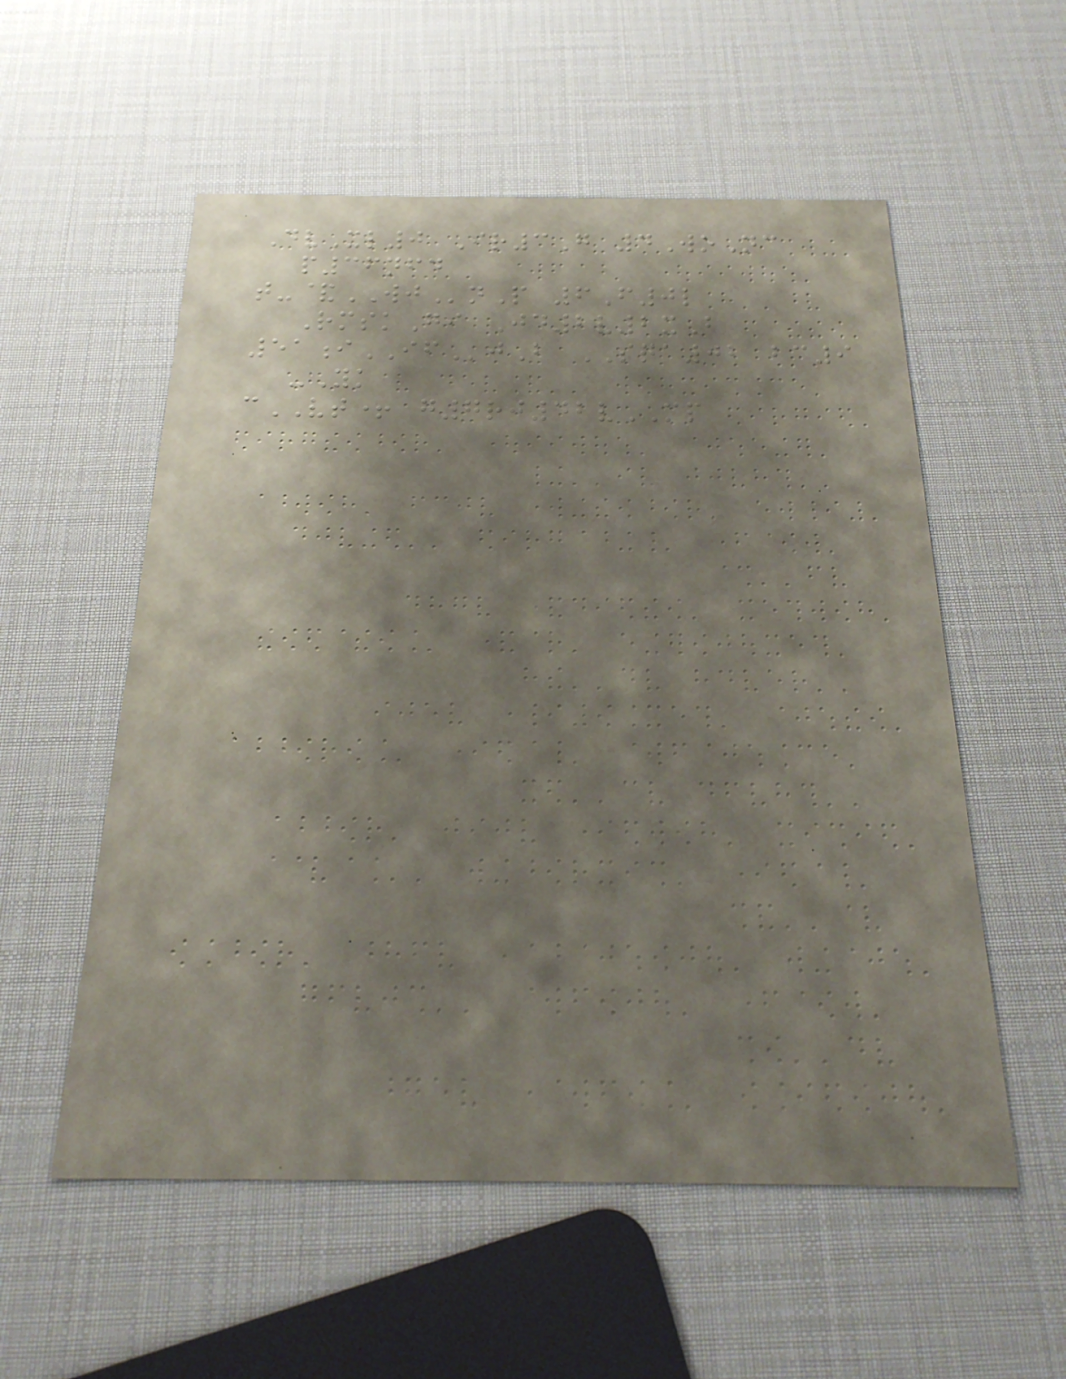DvXl0 Ir3G 4WoNc
p36nfd
t-&WJnP 6F0l
RmskGi Jd2v2xB
51iIFjB SQA02 bc9
-Yk
cVT+ g7rj42vMP
